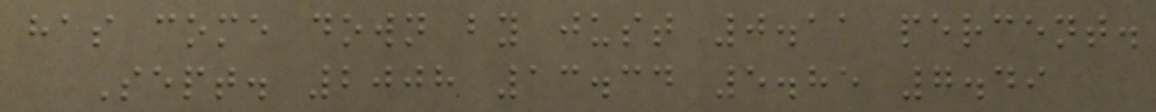has come down by just 0.11 percent.
Sept. 2008 13.34 5.85 7.49
